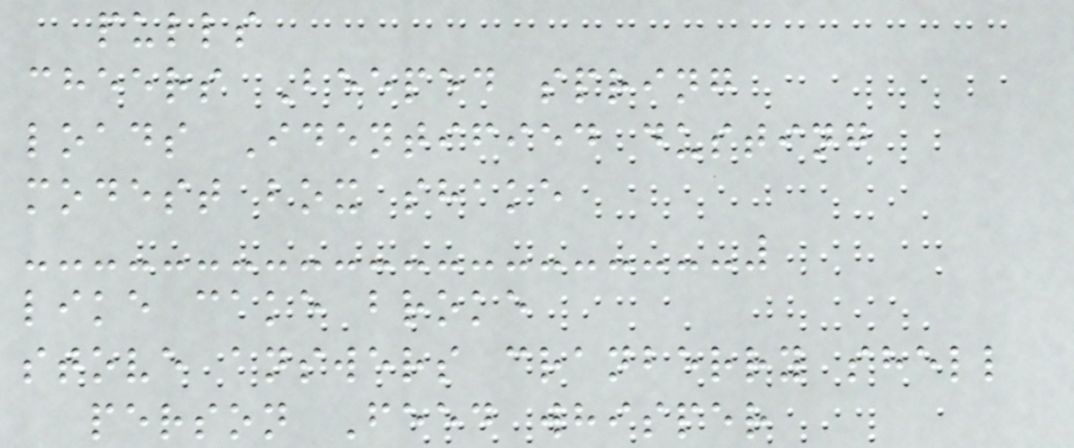pulls
cheers Beeped spring
loads Identified dusting
modest box shake
like cake broke
stove answers cranberry shell
person Feed whisper
